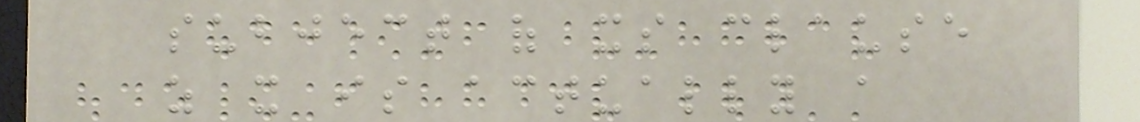subject of its clause
as it is actually a
